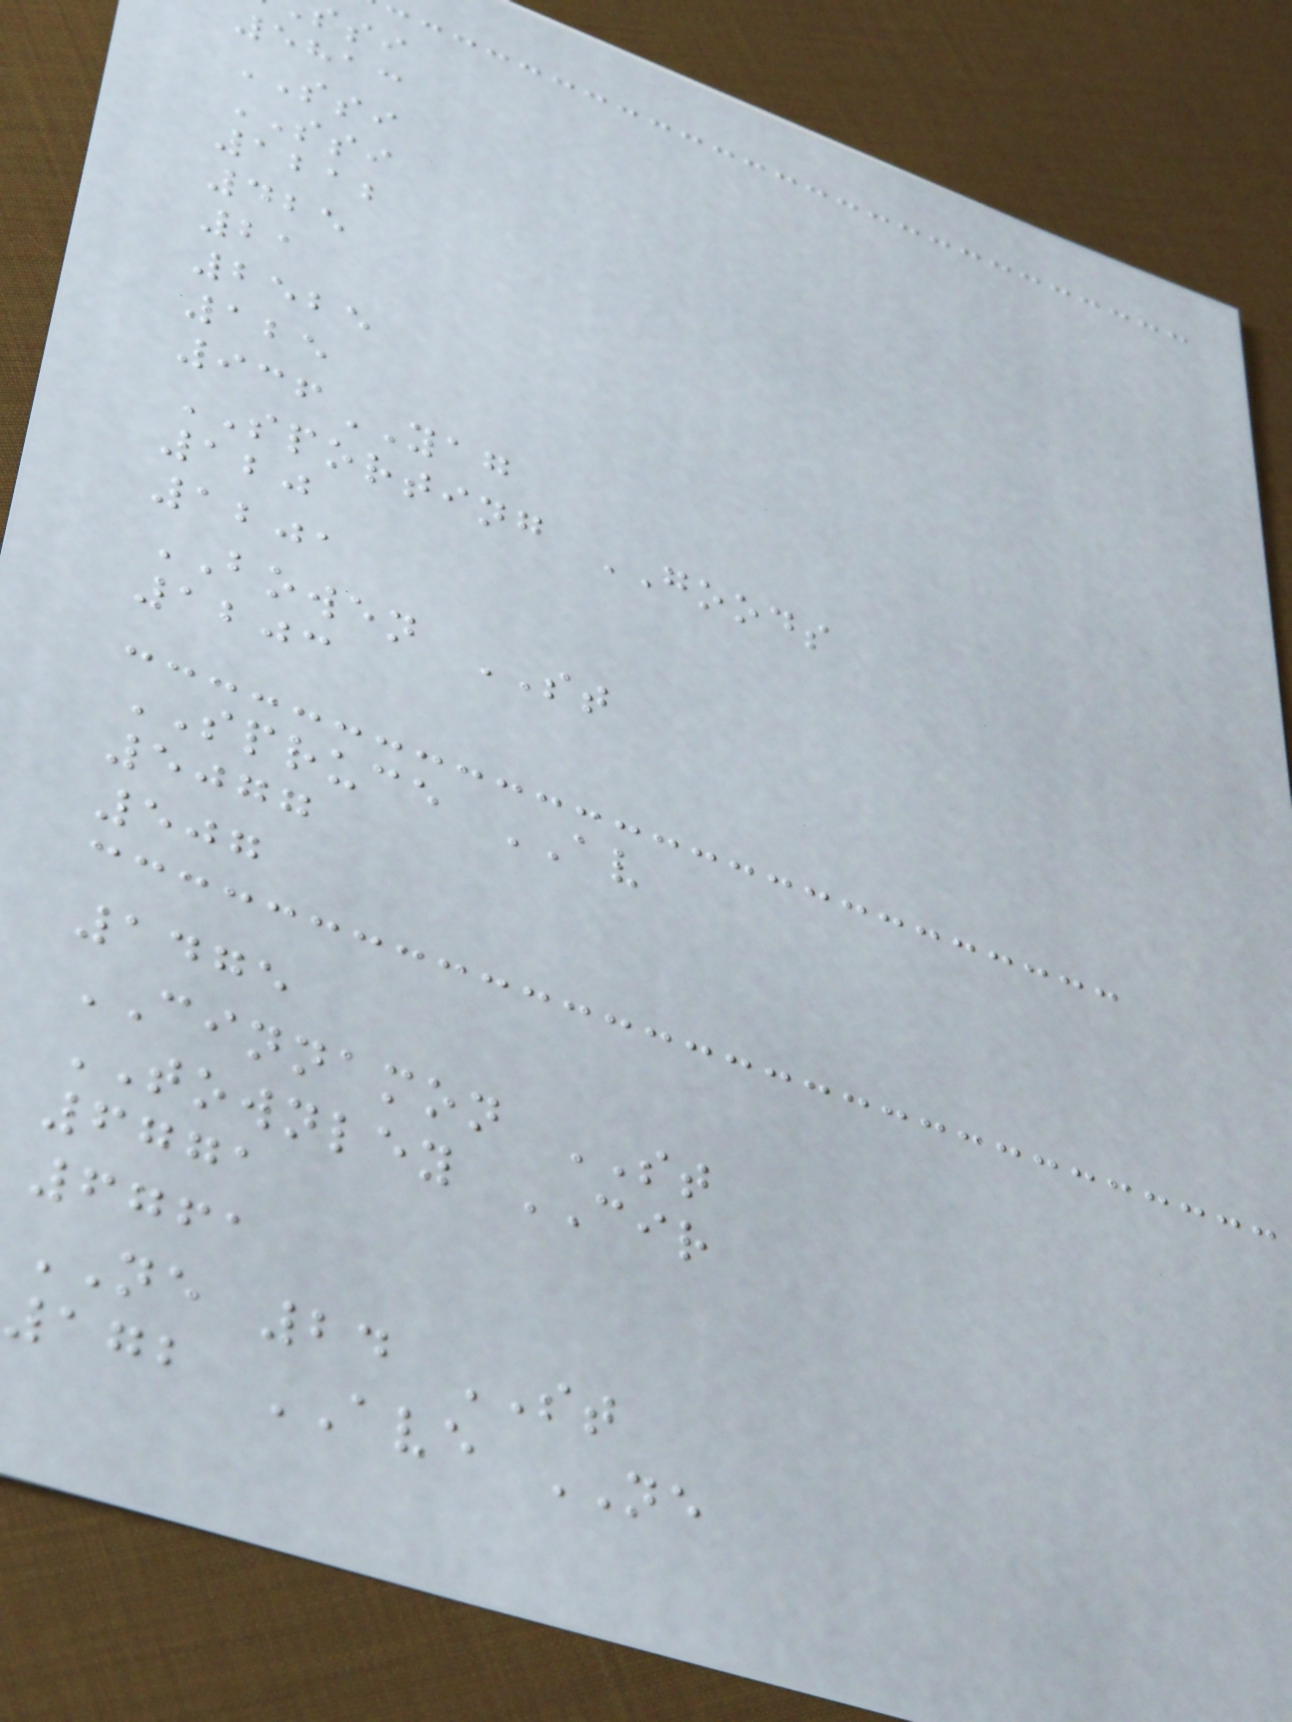5813
SSI
SSI
1212
425
21
2525
125
936YAG
SPORTING GOODS
120
1201
BOWEN ST
1203
SPRUCE AV
5077
507
1475
CINNAMON ST
TOWNLEY CIR
6771
6761
NE 24 ST
172 AVE NE
